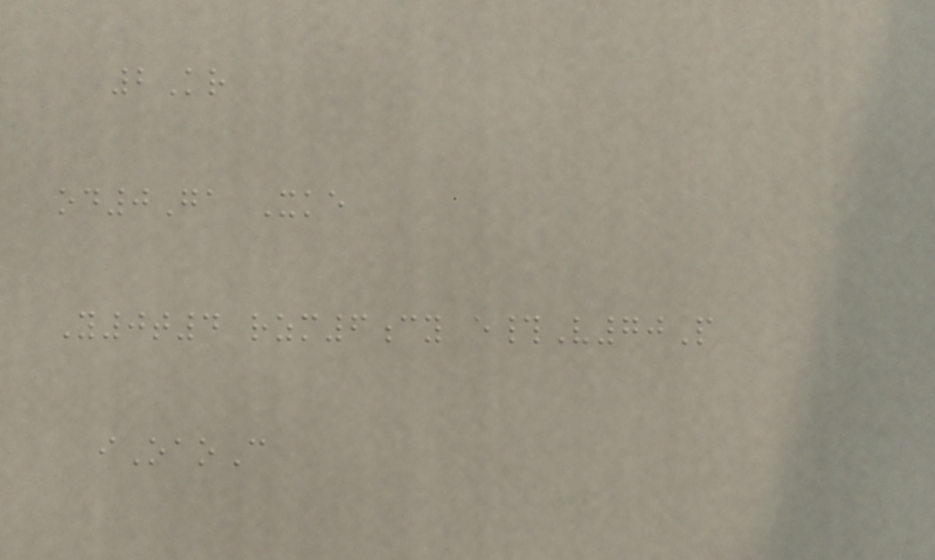2Kr
od0Ga Xke
Y0t4 rzm6cy e#V70P
iOaoC
